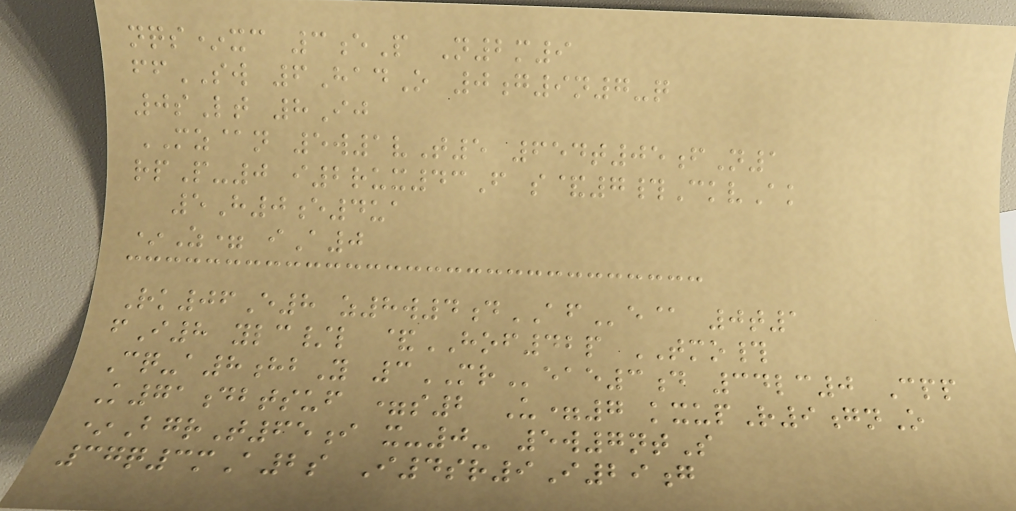nqs*xc 3eP N2m9
ffSW 6HadO 0g9n7-q
0sLt 8Ij
MZ@n 5w1vT5 654t05fN1
rpP-0 i2rux43F s&7#CkvAk
5H0e4ua
*Z= iA0
Rk06E8 z8w4dAFe@ 0t1
fI8 ylc/l &HOF42p TMO#
Cq-a8hbY 3MReae3d 34lc0 Cpp
K71dbtsuf =s2 U=7 kxupR9gnO
*BgrT65i x-0- 5w7ntS
37q3mA2s I4sr9I29g
